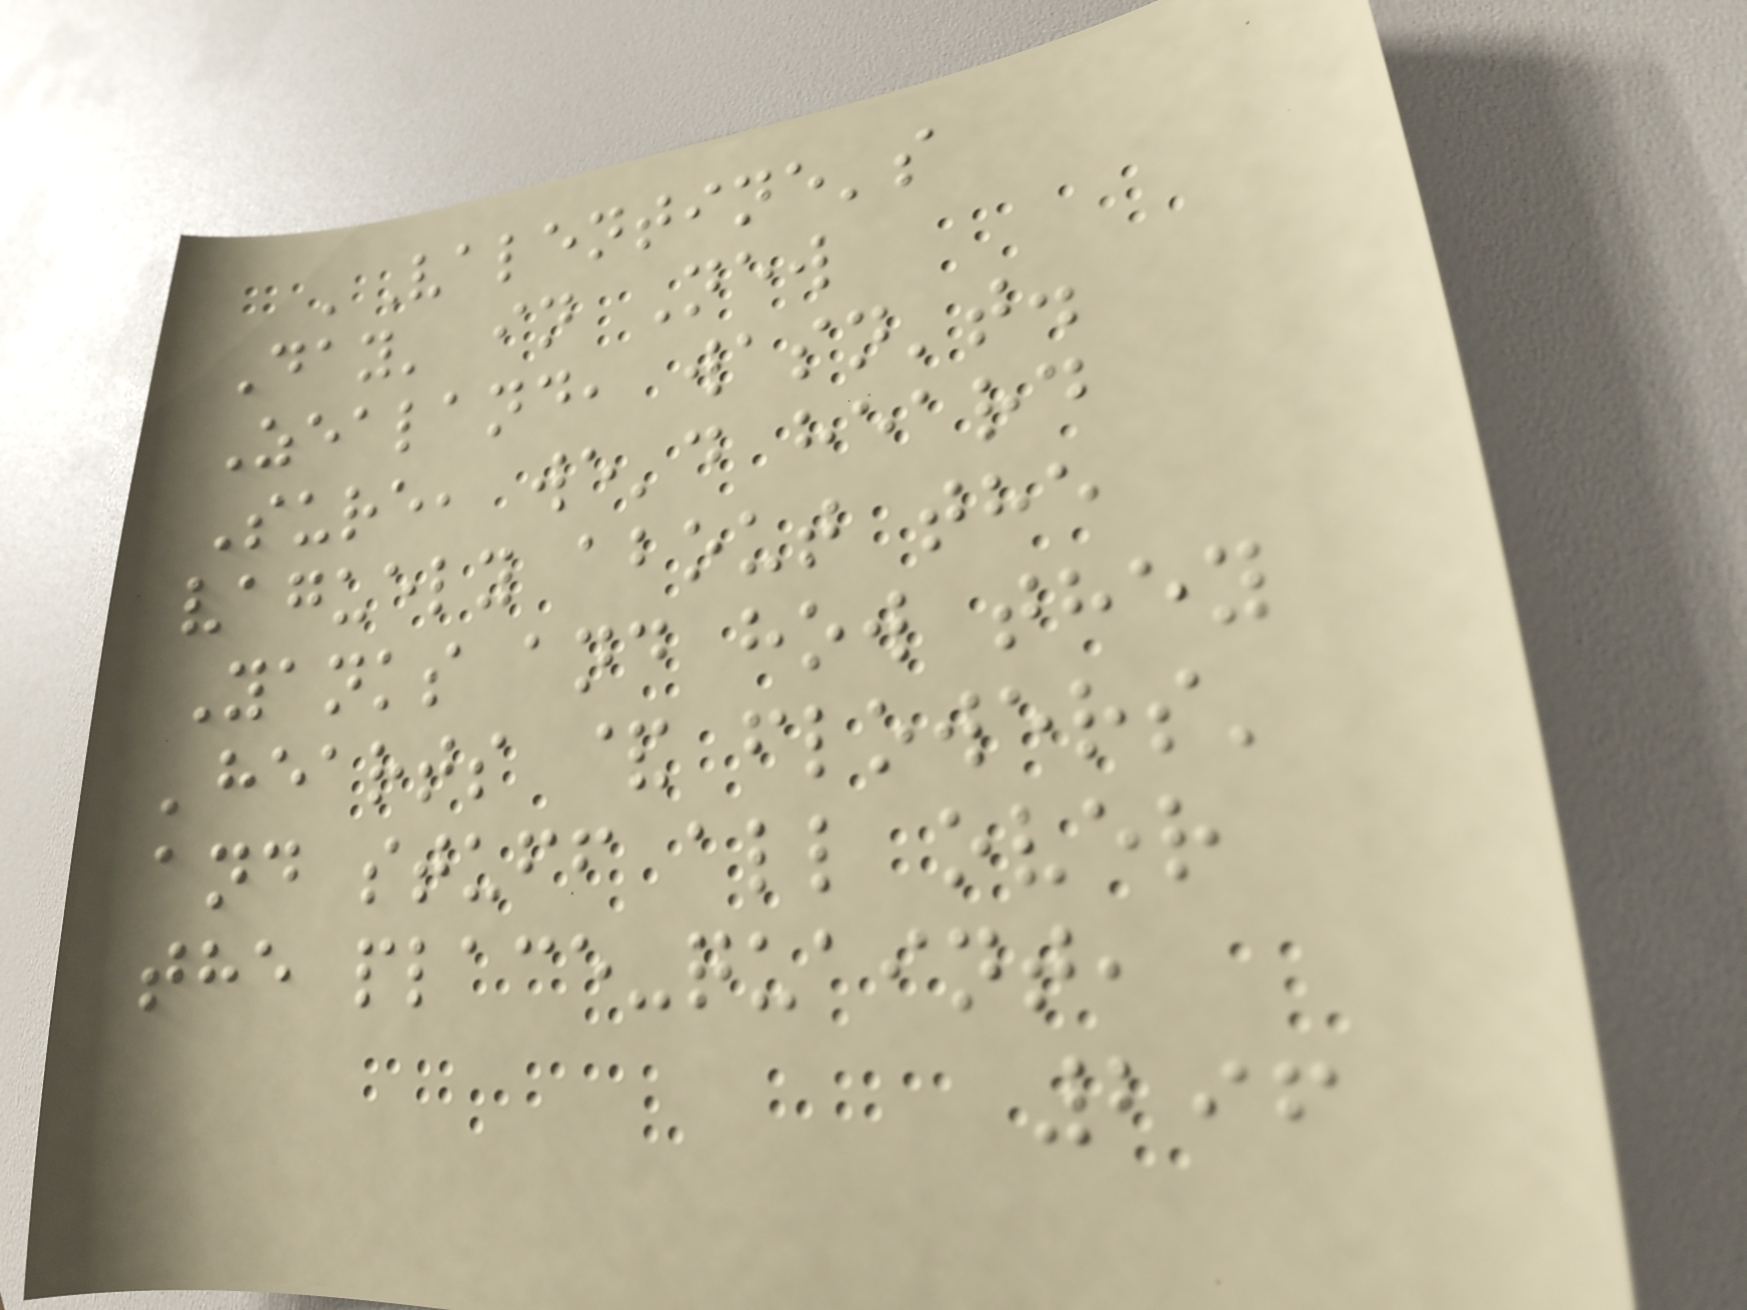'Valentine's
Day' in New
Zealand, wasn't.
Sure, we'd heard
vaguely about the
Yanks and how they
'hearts & flowers'
and stuff all over
the place-quaint,
296
